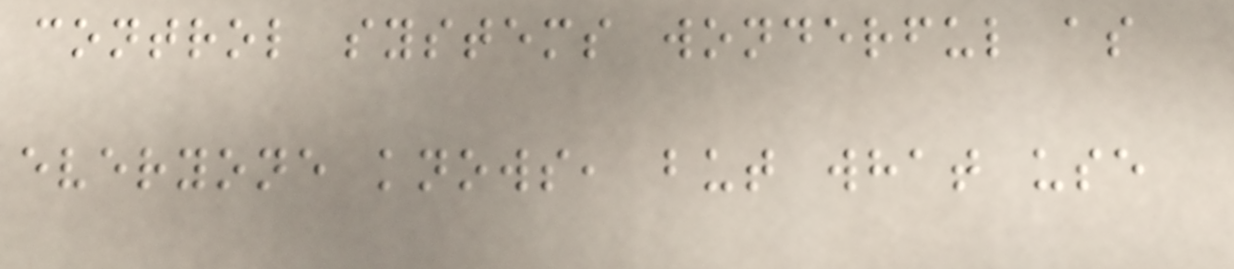control systems wonderful as
everyone knows, but what use
